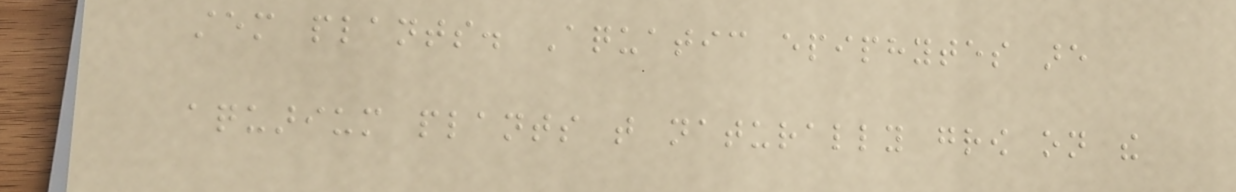stem plants. Aquatic epiphytes are
aquarium plants that naturally grow on the
